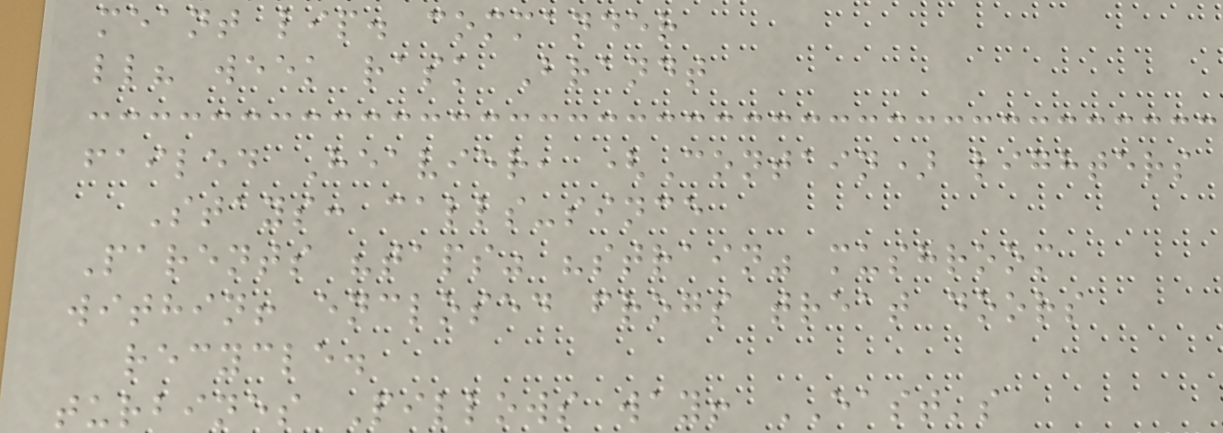meant lip. commander
ll? week rask Brandt
failed Heavier, (Contain) lighters
Stays: calls-since
Parents "taps" "strain" mushroom
within! enclosed frogs treat doors
recycle.
turbines Pillows way! EAST's
